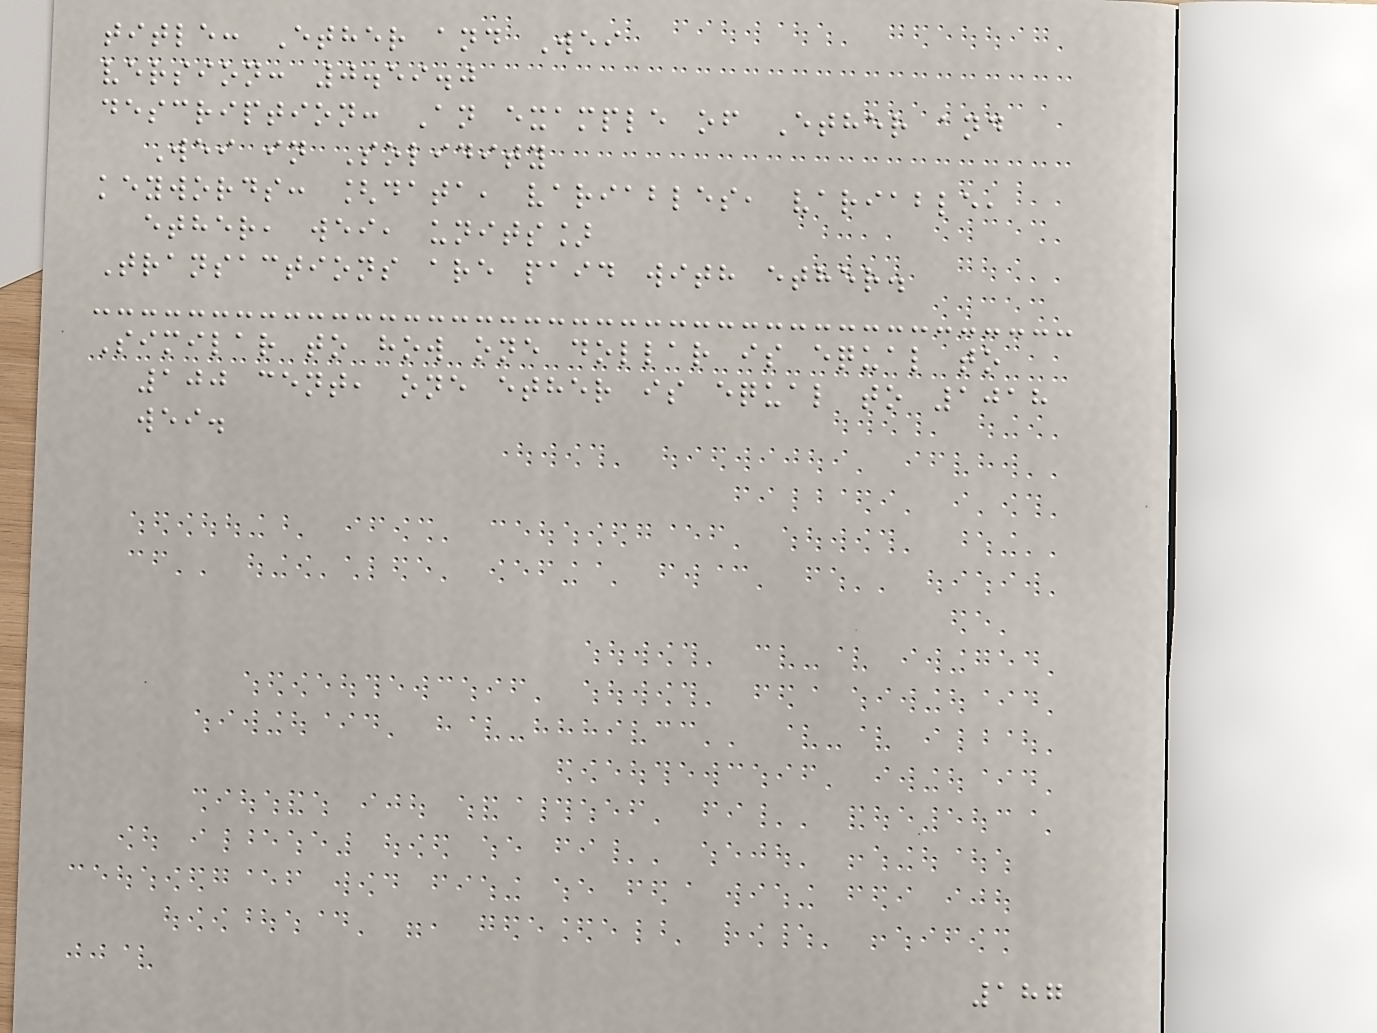title: Ether and Wei
version: 0.59.0
description: An example of Ether and
Wei in Solidity
keywords: [data, variables, variable,
ether, wei, units]
Transactions are paid with ether.
Similar to how one dollar is equal to
100 cent, one ether is equal to 1018
wei.
187
